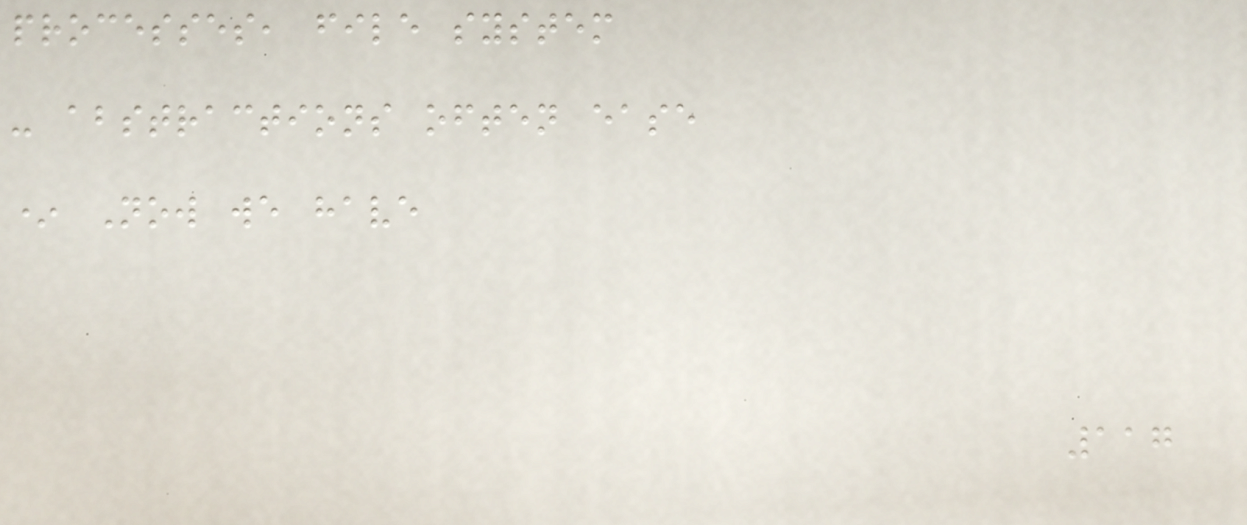processes, file system
- abstractions often ease
* Now we have
117
